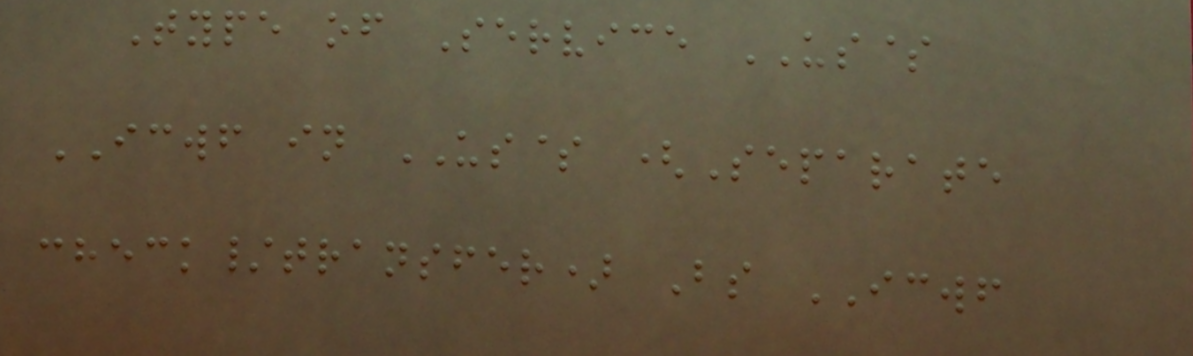Type of Service US$
ICWF in US$ (Separate
check/transfer) Bs ICWF
